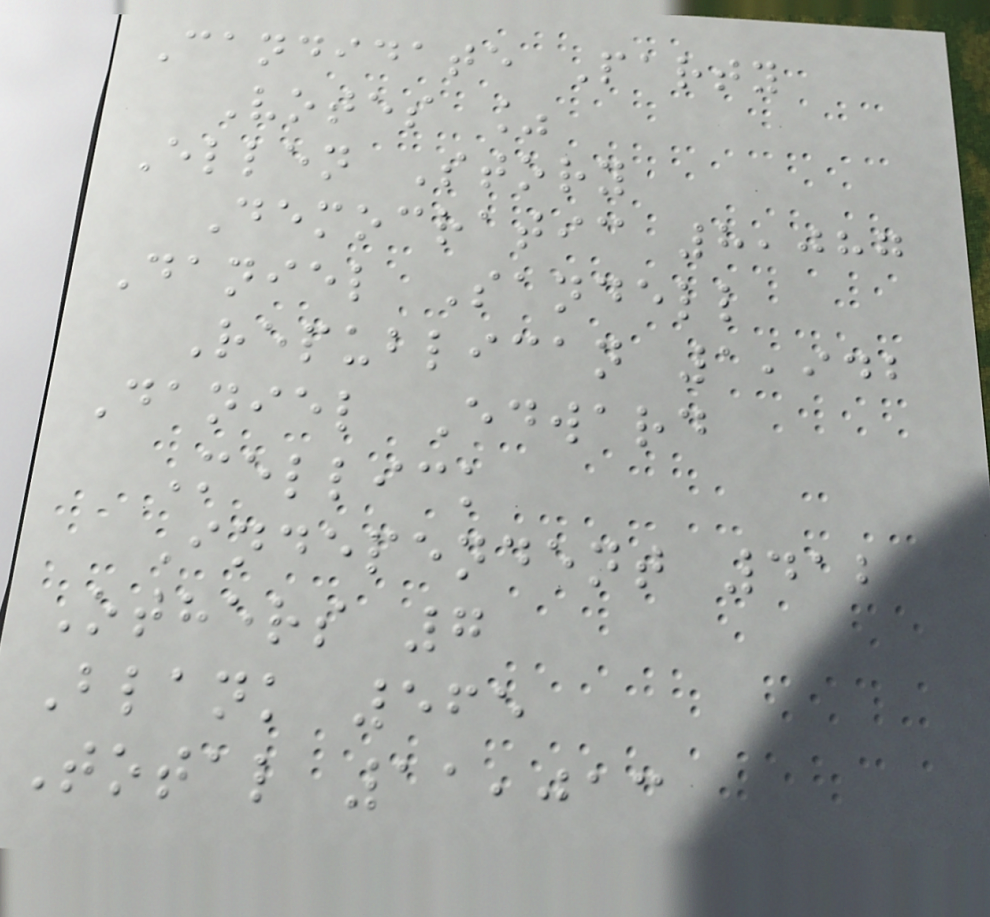Candidate Party
Votes %
Ellen Story
Democratic 8,087
Daniel Sandell
Republican 1,942
Daniel Edward
Mellick
Independent 412
Others 7
Blank 565
Total 11,013
